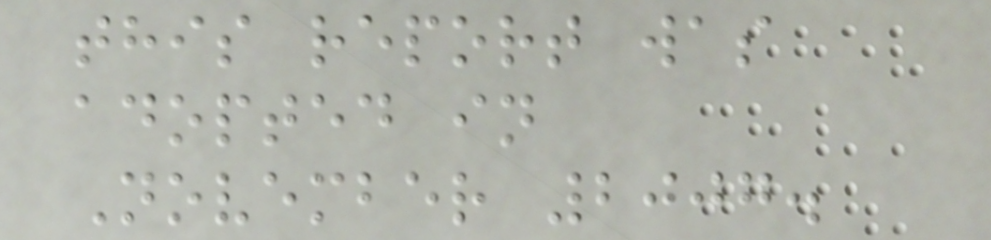this report was
adopted in
November 2007.
